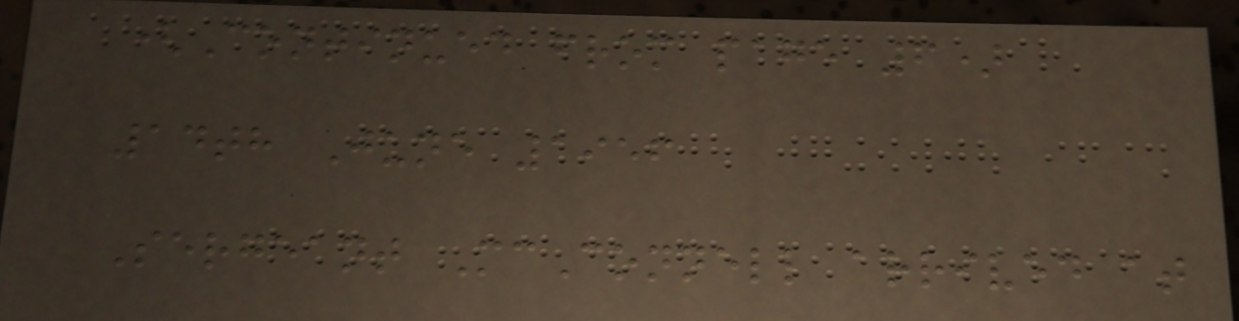(Continued from page 6)
14th June 1956
Sergeant McConnell arrived at
